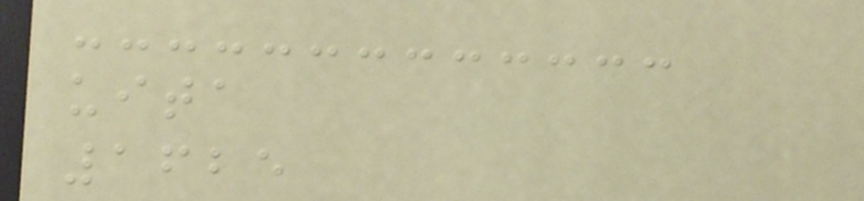uita
1625
